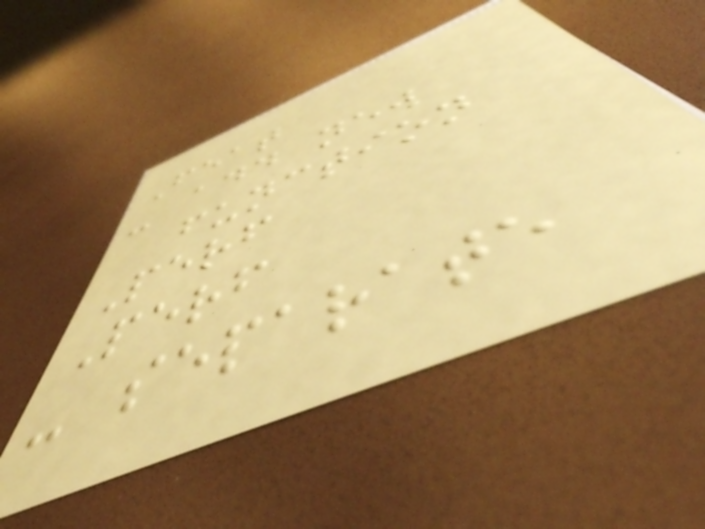Feat
- add new
function
Perf
Perf
- separate
